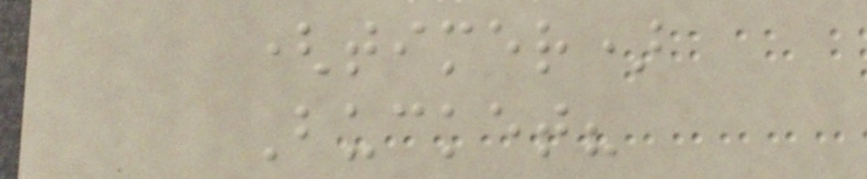(timer)
Bucket?
